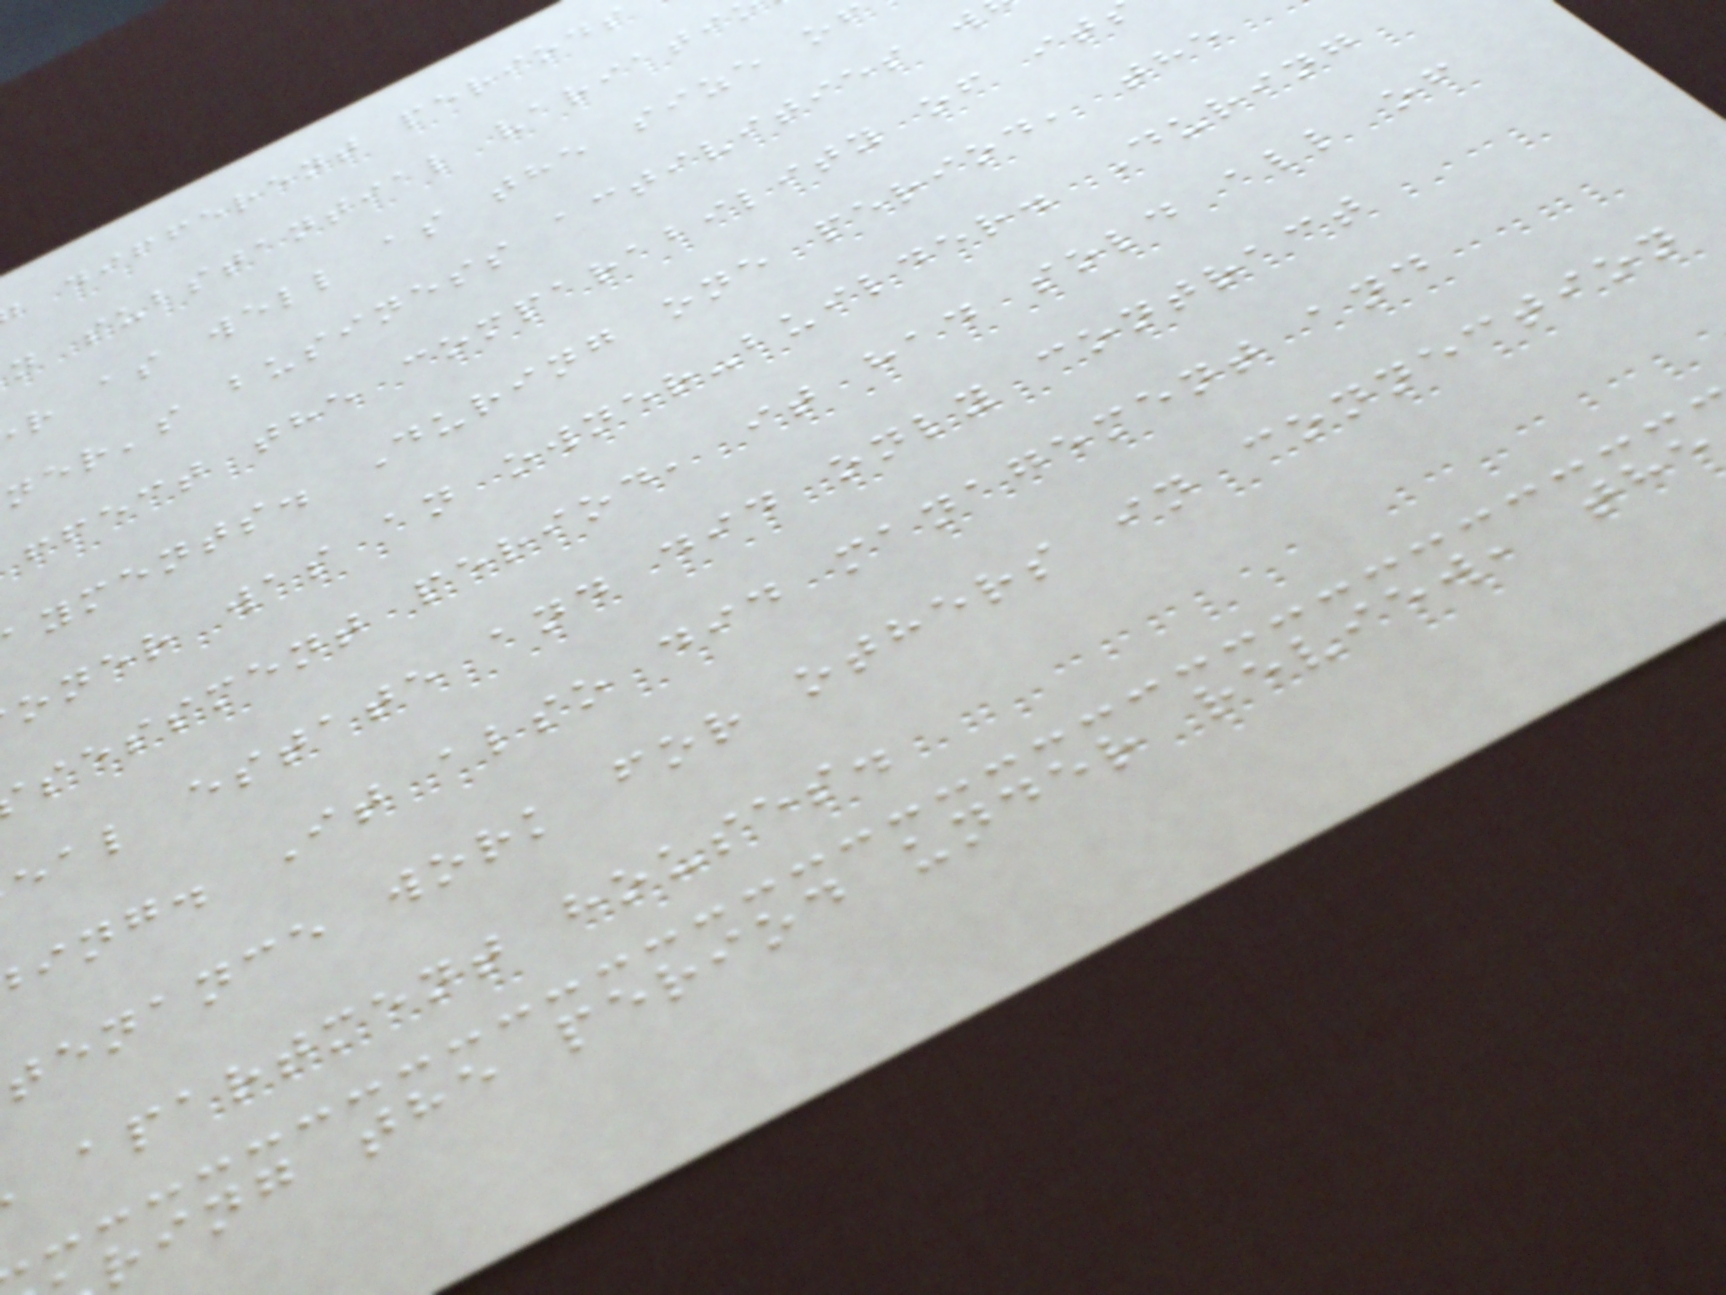different periods
n substantial variati
r as well as the size of
ner's business activities w
ffect the comparability of it
yments. During one period, the
oner was an owner-builder. During
sessment period, it had sold all of
eal estate and did only contract
ing. It also did management and
tenance work for others in connection
apartment houses.
ring the period under review, the
